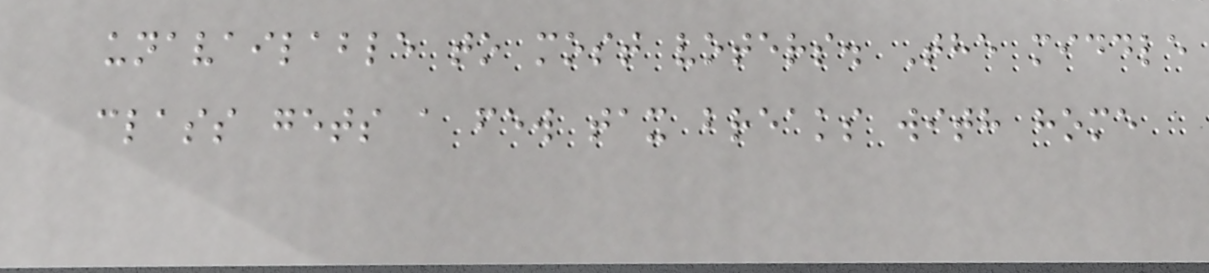unavailable to most voters. The middle
class gets a few tax breaks with home
